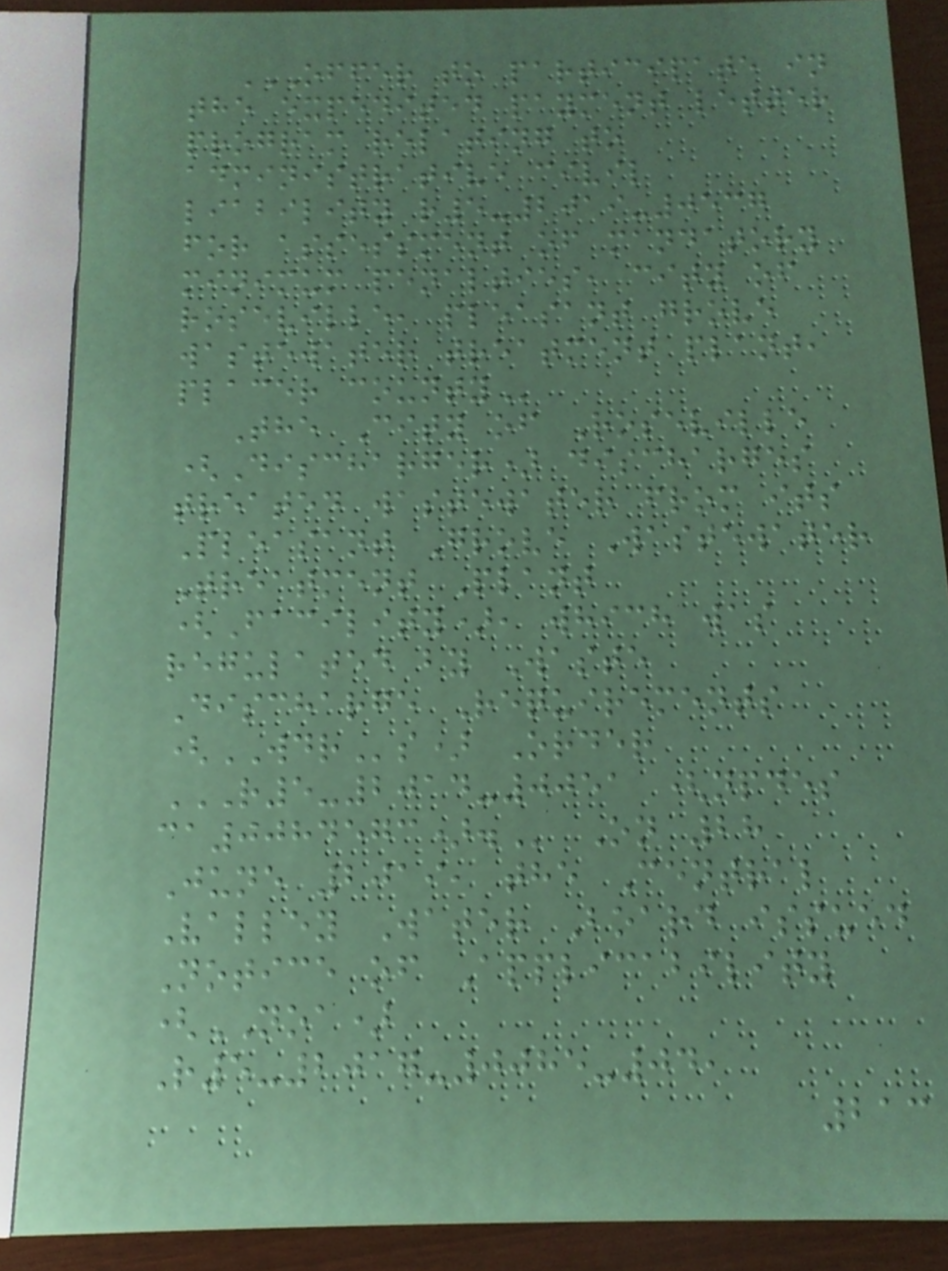OFFER TO PARTICIPATE IN
THE EXPEDITED PAYMENT LETTER
PROGRAM RELATING TO
ADMINISTRATIVE CIVIL
LIABILITY R5-2019-0537
FOR ASSESSMENT OF MANDATORY
MINIMUM PENALTIES, CITY OF
ROSEVILLE, PLEASANT GROVE
WASTEWATER TREATMENT PLANT,
PLACER COUNTY
The City of Roseville
(Discharger) discharges
treated wastewater from its
Pleasant Grove Wastewater
Treatment Plant
(Facility), which was
regulated by Waste
Discharge Requirements
(WDRs) Order
R5-2014-0051 (NPDES
CA0084573). On 28
June 2019, the Central
Valley Water Board issued
Notice of Applicability
(NOA)
R5-2017-0085-04,
213
